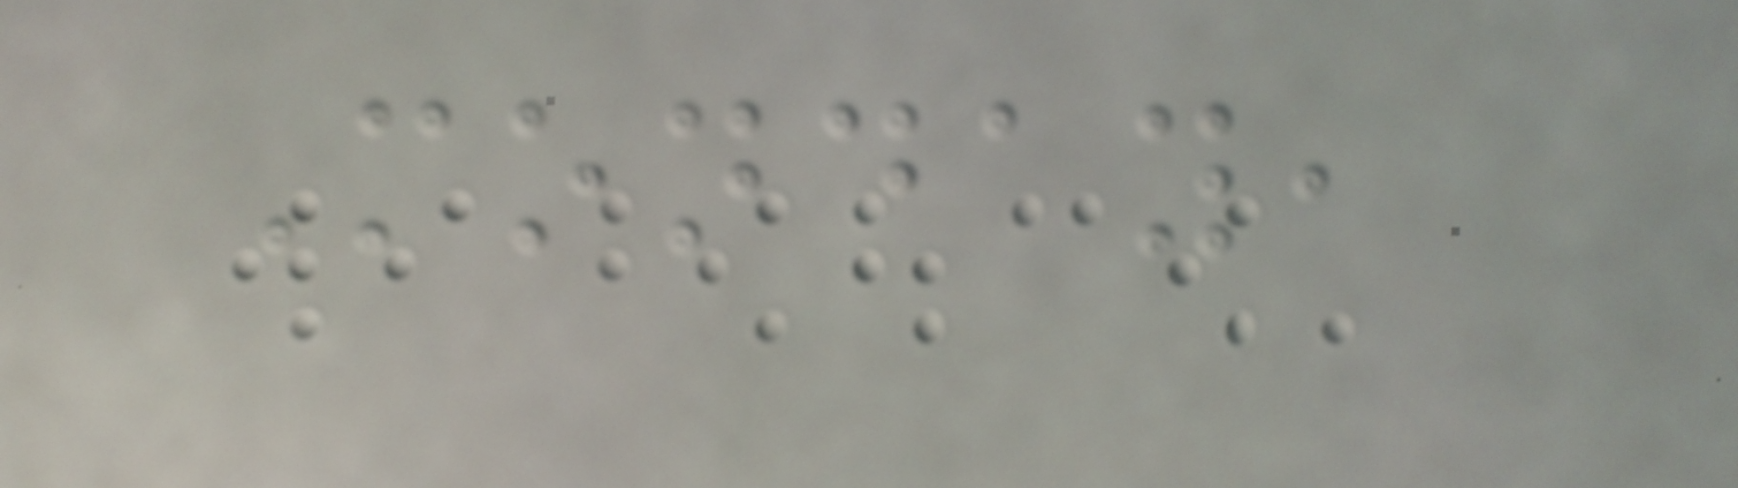Monday,
